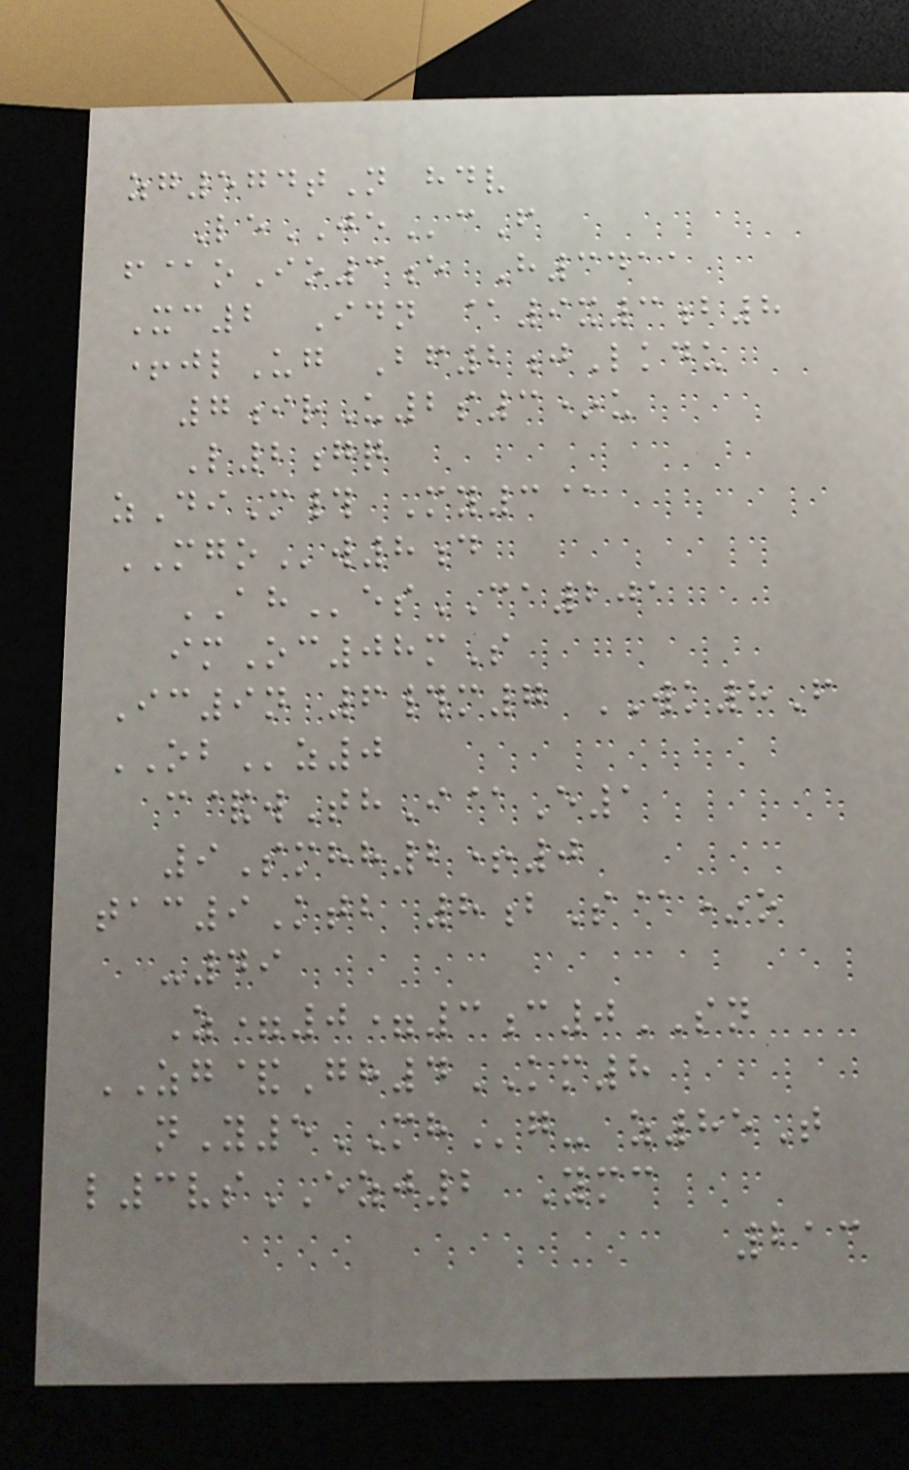zg574tN hdv
LeJEcF
f@oIo3e H3411
Xc2 Idn @9x3b8
+jlUg Bf2jLkdu
7irU2s3*u
L2gq
zDiM# My3@
MGOw8d
AHesCA201
imOc08mS
Ic9n 6#m7 WK8F
OBz0
c&wThI@E1
9Smhh2+0
tac9Ktb 8bS@*o
-49
Z=0=3c0SN
ZG&Gh4KM8
nY5MHg- z85T
l3vsEZJ2 Ymc
213
